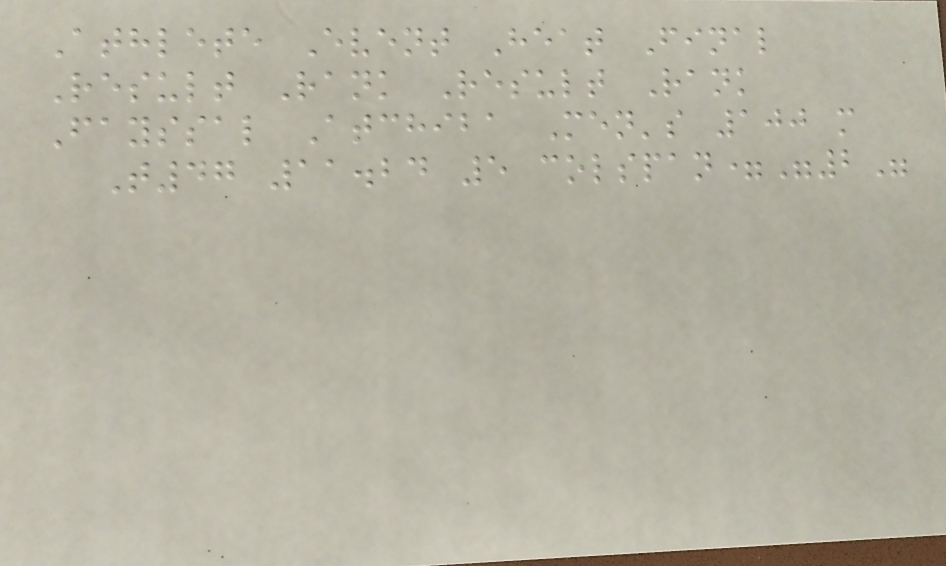Athlete Event Heat Final
Result Rank Result Rank
Fayssal Atchiba Men's 100 m
T47 11.24 5 colspan="2"
